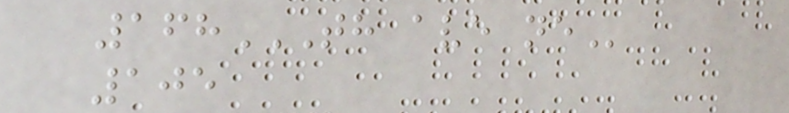168TH AVE NE
105
